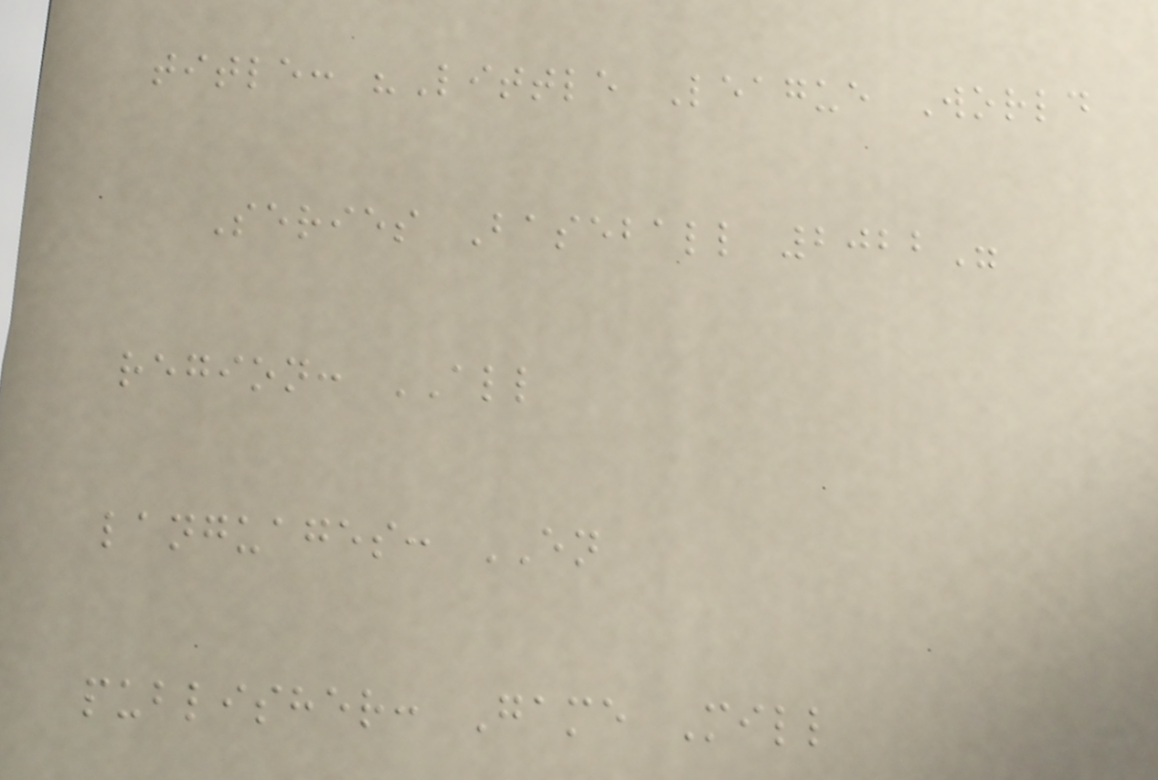title: "Little League World
Series Baseball 2022"
region: ALL
languages: EN
publisher: Game Mill
